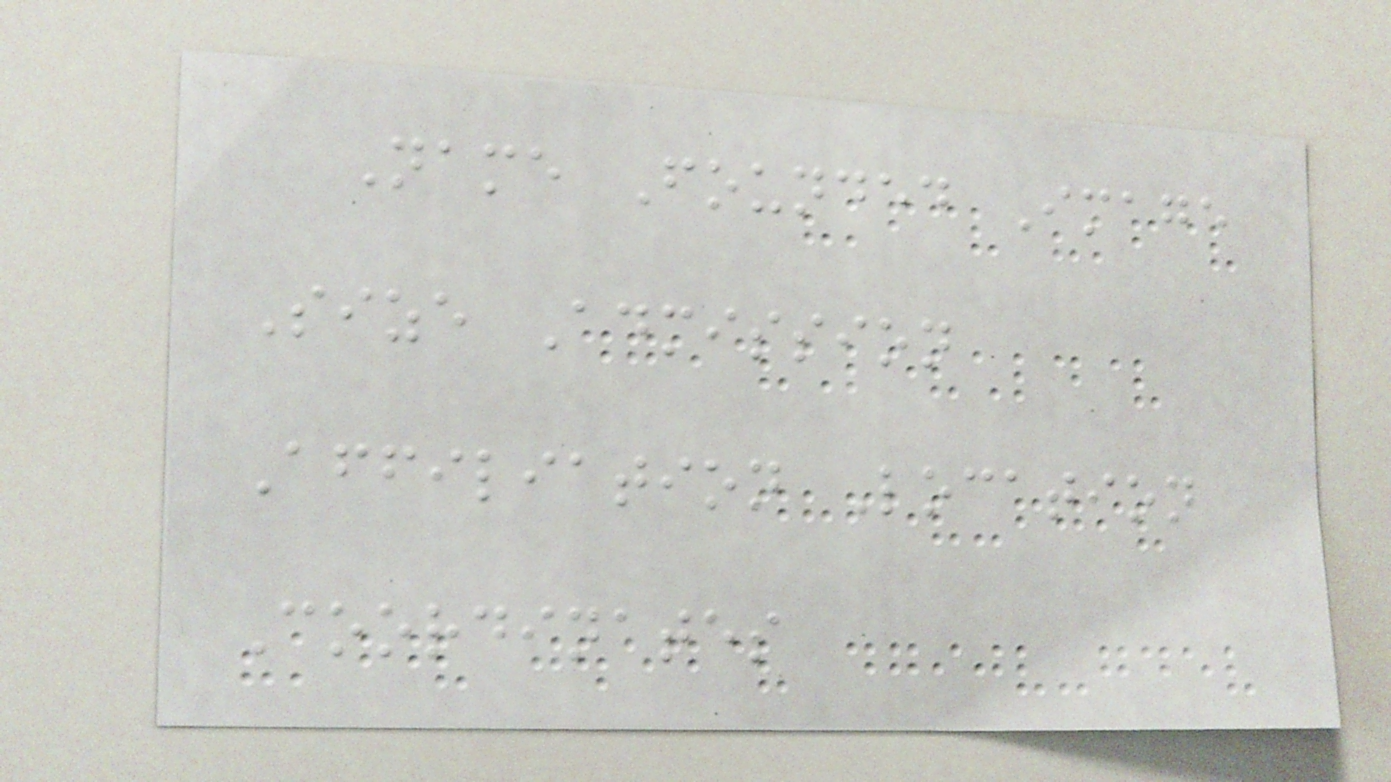Name Founded Image
Size Admission
Affiliation Location
Coordinates
